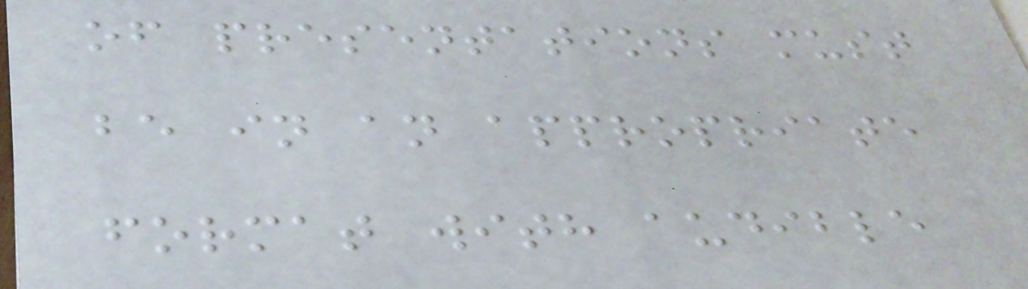of presentations must
be in an appropriate
format with audible
